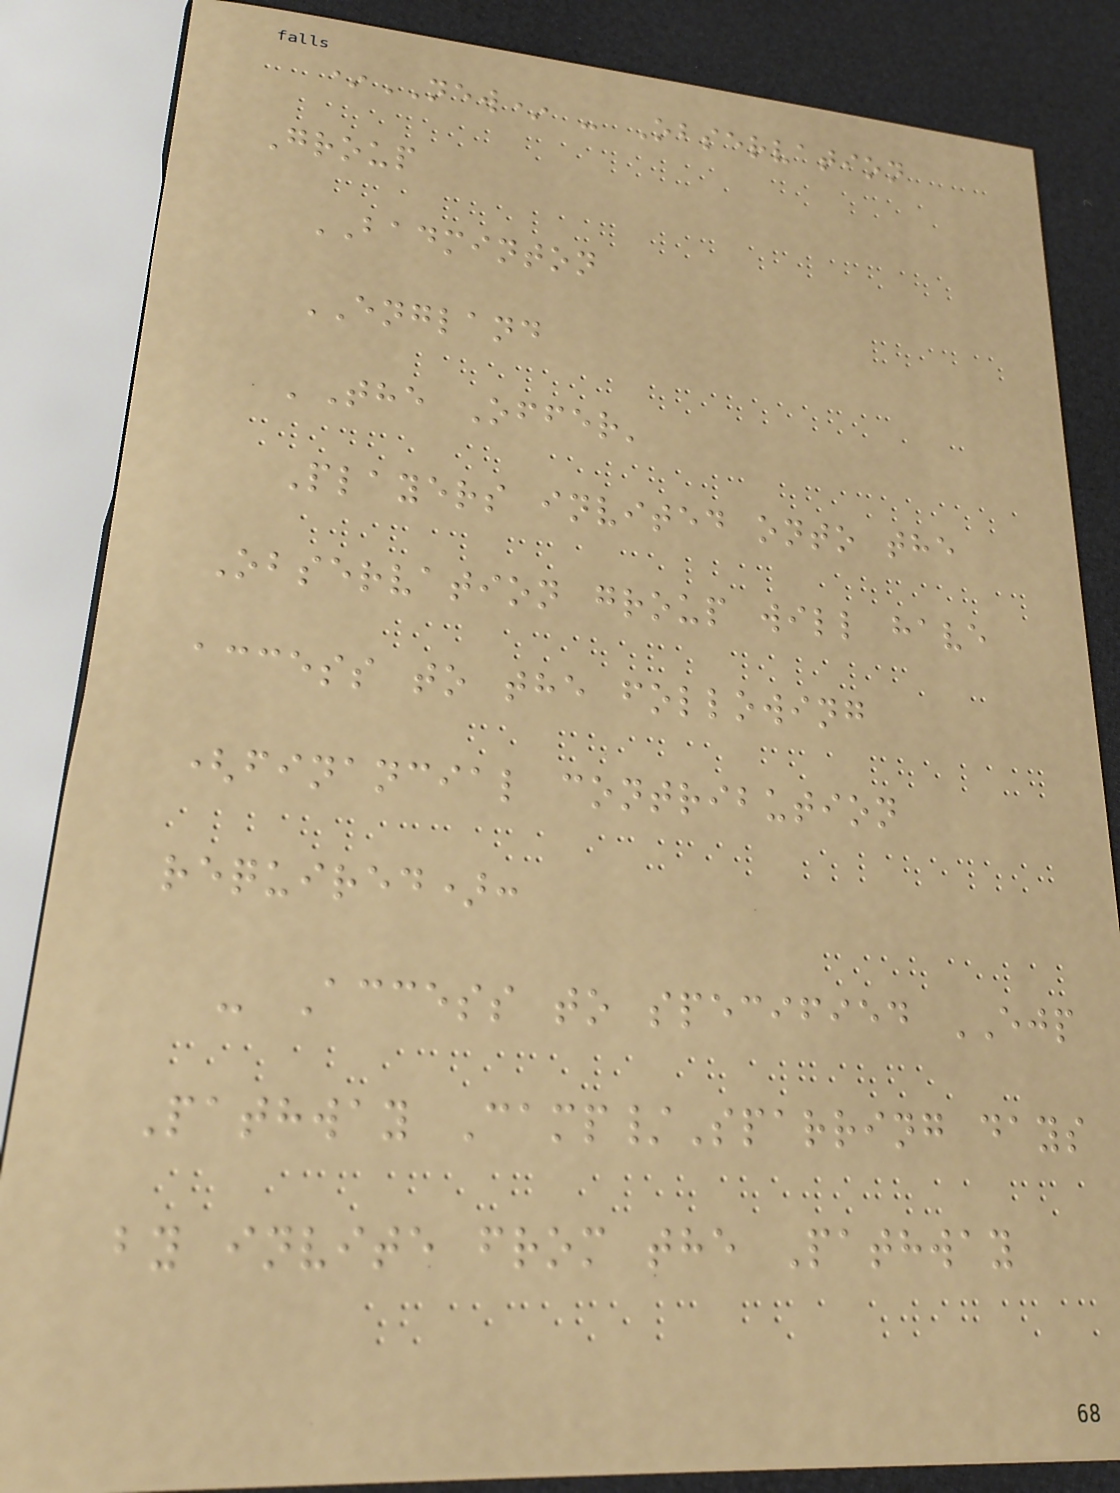*NEW* - Observation
Group
BADMINTON
ENGLAND
'The Offer'
Players invited onto the
Observation group will have
access to the following
(financial contribution
required):
- Access to specified EJP
Pathway Camp/Sparring days
by invite from the Pathway
